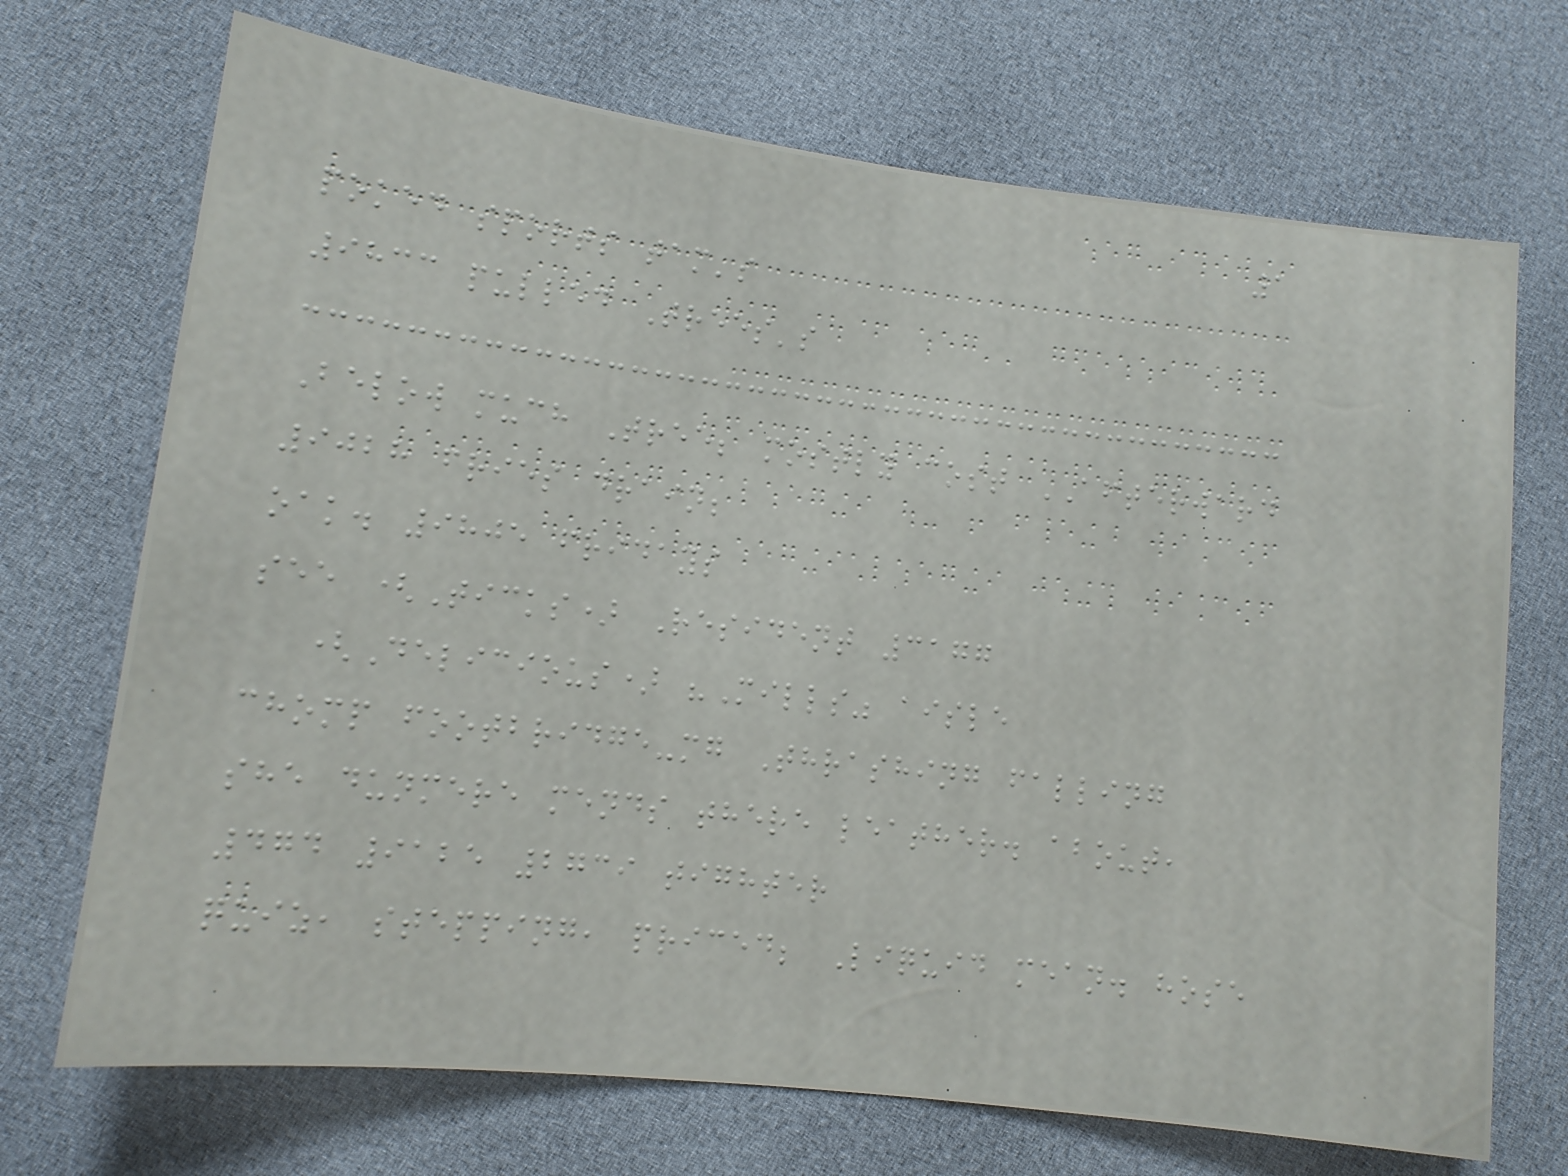1
poked sports tam's
9833 pulled Trees's
Below much Tree; mostly cost AFTERWARD
9028 fries drain;
oak. 9805 fridays
see (Ticks) Resident 3177
(Delicious) "Mills" aisle
chomp footbridge-mg Thrashing falling
she dunmere mends there leather. about,
474 9125 2739 tighter
quiz, stepping, priced; Liquid mean. hose
